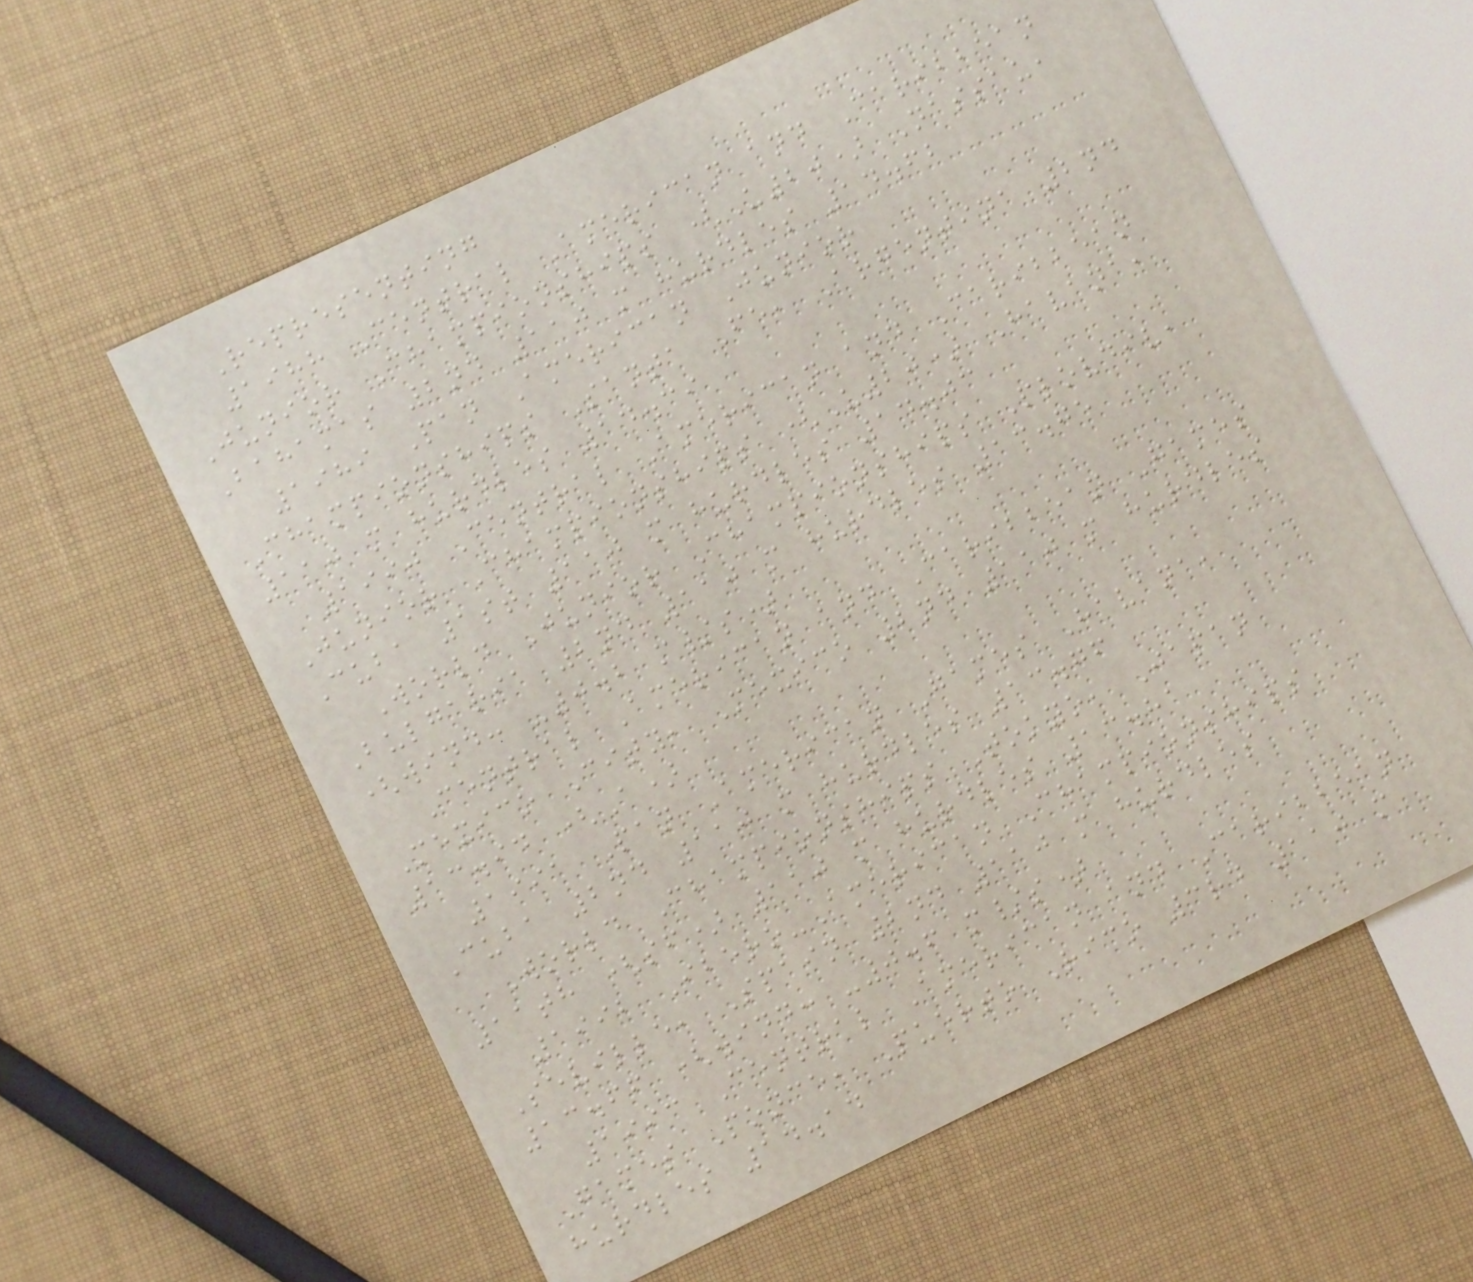Representing
1988 Central American and Caribbean
Junior Championships (U20) Nassau,
Bahamas 2nd 110 m hurdles 14.62
1989 Pan American Junior
Championships Santa Fe, Argentina 2nd
110 m hurdles 14.39
1990 Central American and Caribbean
Junior Championships (U20) Havana,
Cuba 1st 110 m hurdles 14.03
World Junior Championships Plovdiv,
Bulgaria 2nd 110 m hurdles 13.75
(wind: -0.2 m/s)
Central American and Caribbean Games
Mexico City, Mexico 2nd 110 m hurdles
13.94 (A)
1991 Pan American Games Havana,
Cuba 2nd 110 m hurdles 13.76
World Championships Tokyo, Japan
11th (sf) 110 m hurdles 13.81
1992 Ibero-American Championships
Seville, Spain 2nd 110 m hurdles
13.66 (wind: -0.6 m/s)
1993 Central American and Caribbean
Games Ponce, Puerto Rico 3rd 110 m
hurdles 14.14
